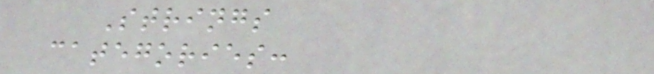Strings
categories:
